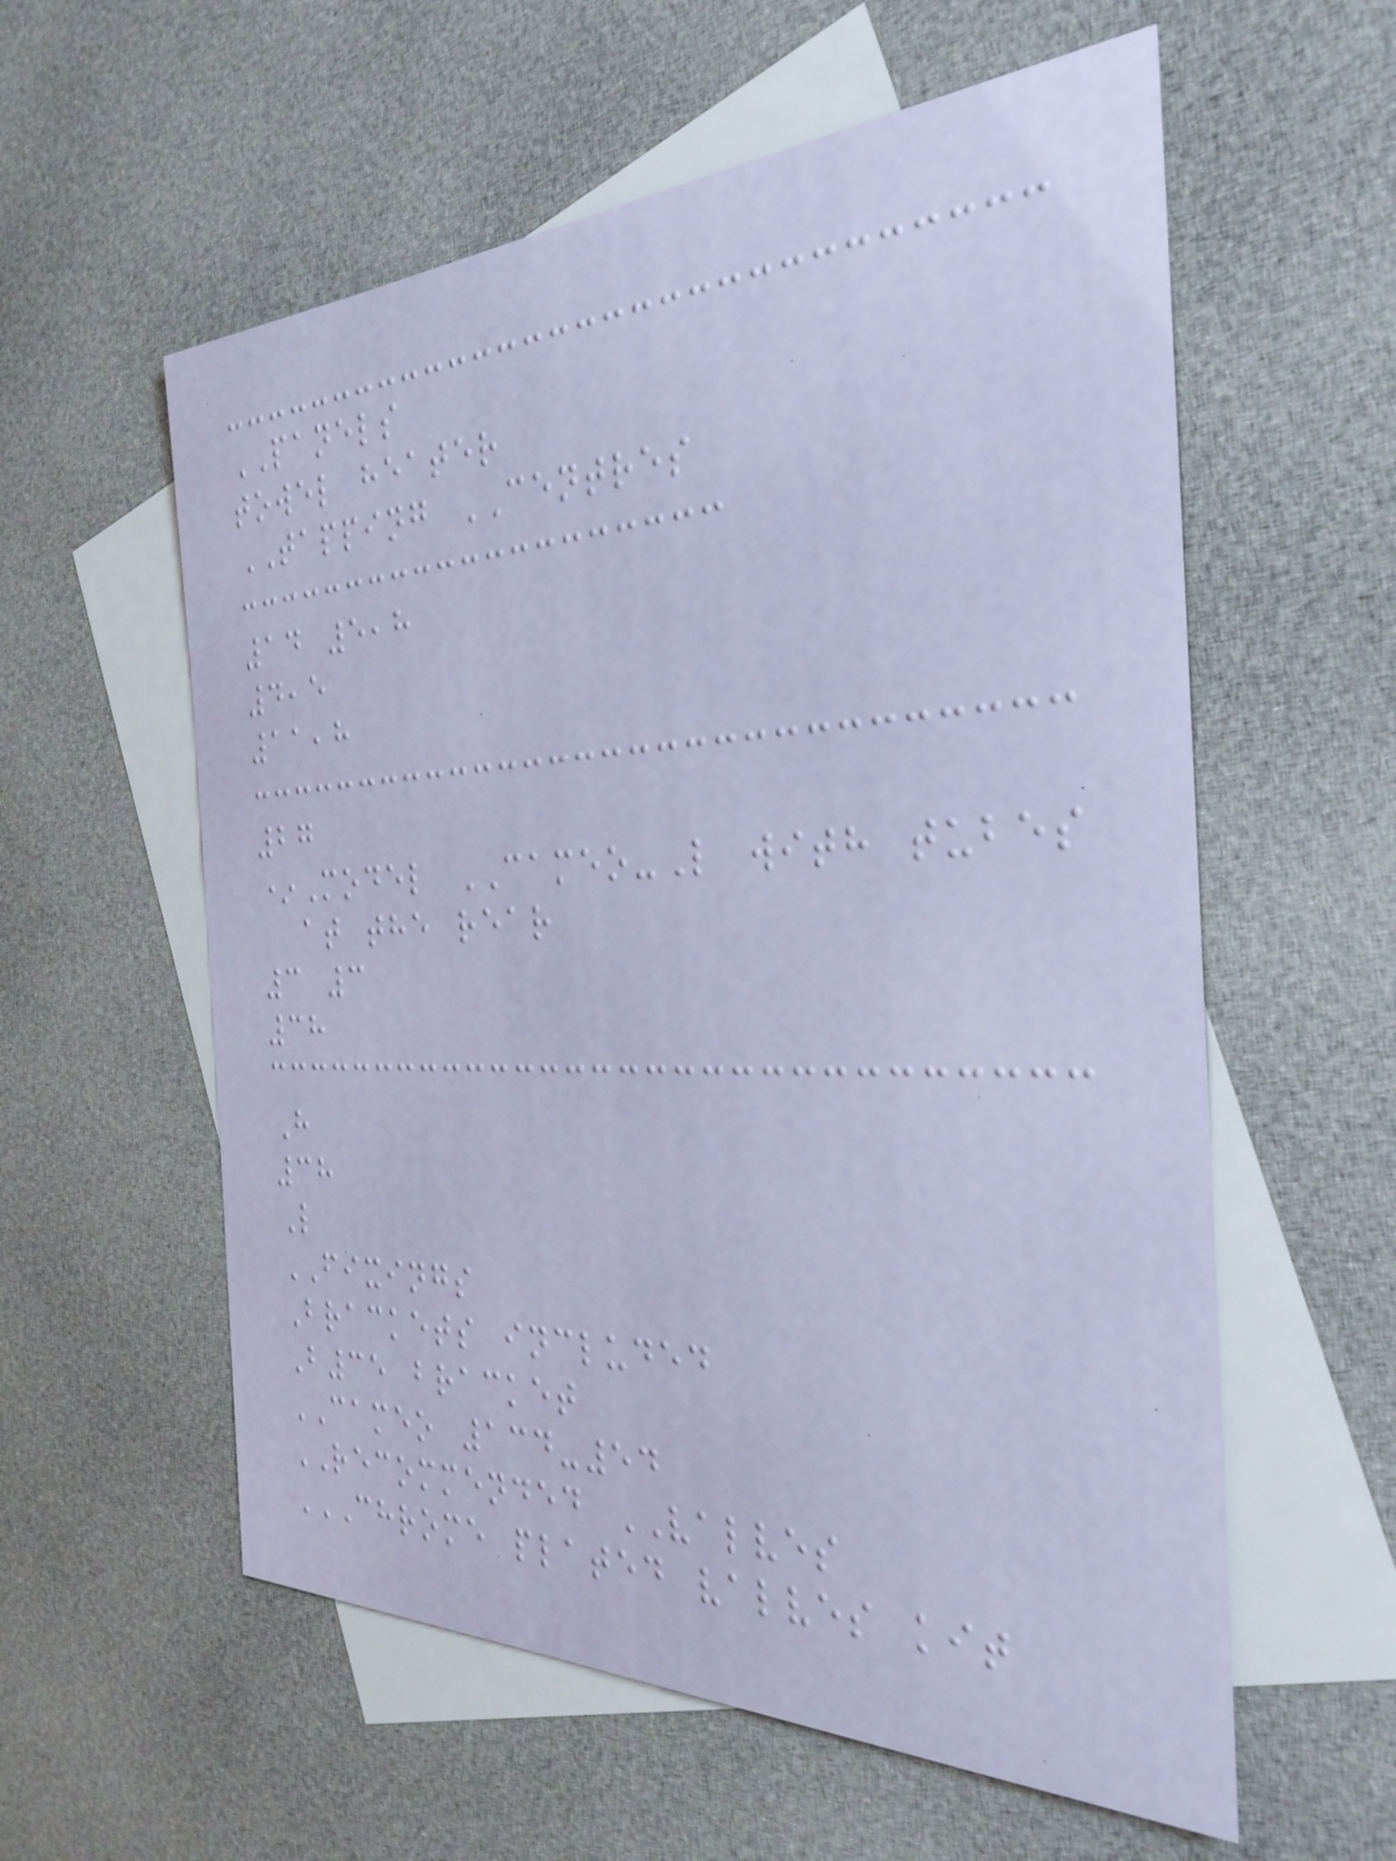PANELS
towel heater
TAPPING CENTRES
14 5,8
4,5
11,8
27
*Model CAMEO-L with tubes
at the rear
3 3
38
H
38
L
FIXINGS
Brackets included
B35 bracket
CAMEO 134-54
RECOMMENDED VALVES
CHROME PLATED VALVES KIT
